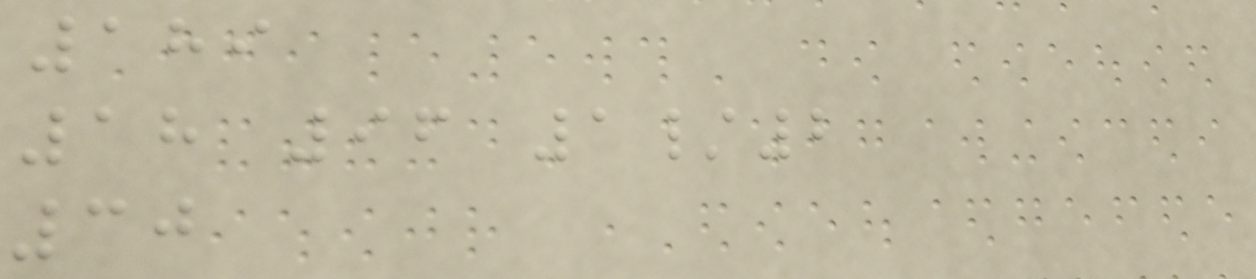189
18 96 1/2
30
